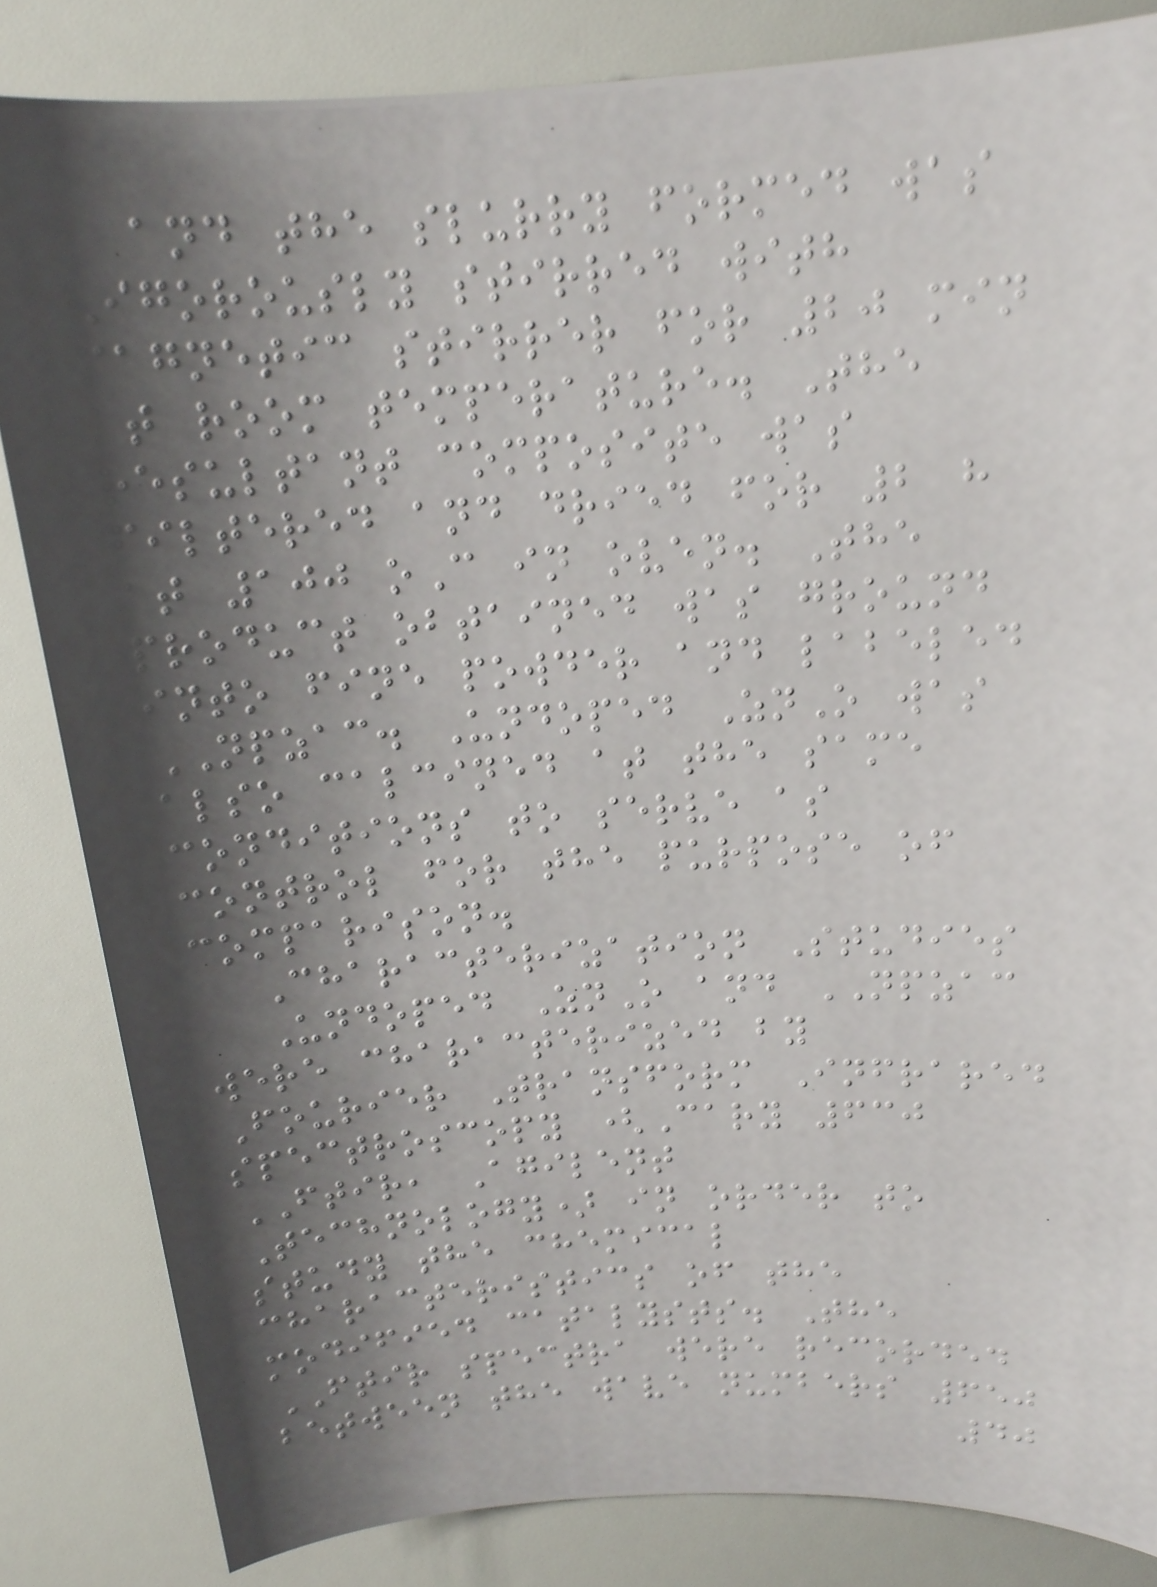and the slurry formed was
vigorously stirred with
magnetic stirrer for 20 min
at room temperature. The
resultant composite was
filtered and dried for 2 h
at 100 oC in oven. The
product obtained was ground
into fine powder and labeled
NPZAC. Undoped ZnO was
also calcined at the same
conditions to serve as
control for the purpose of
comparison.
Characterization Studies
Undoped ZnO and NPZAC
were characterized by
Fourier Transform Infrared
spectroscopy (Cary 630
FTIR, Agilent
Technology) in order to
study the chemical
characteristics of the
modified catalysts. The
FTIR spectra were recorded
between the wave numbers 650
40
